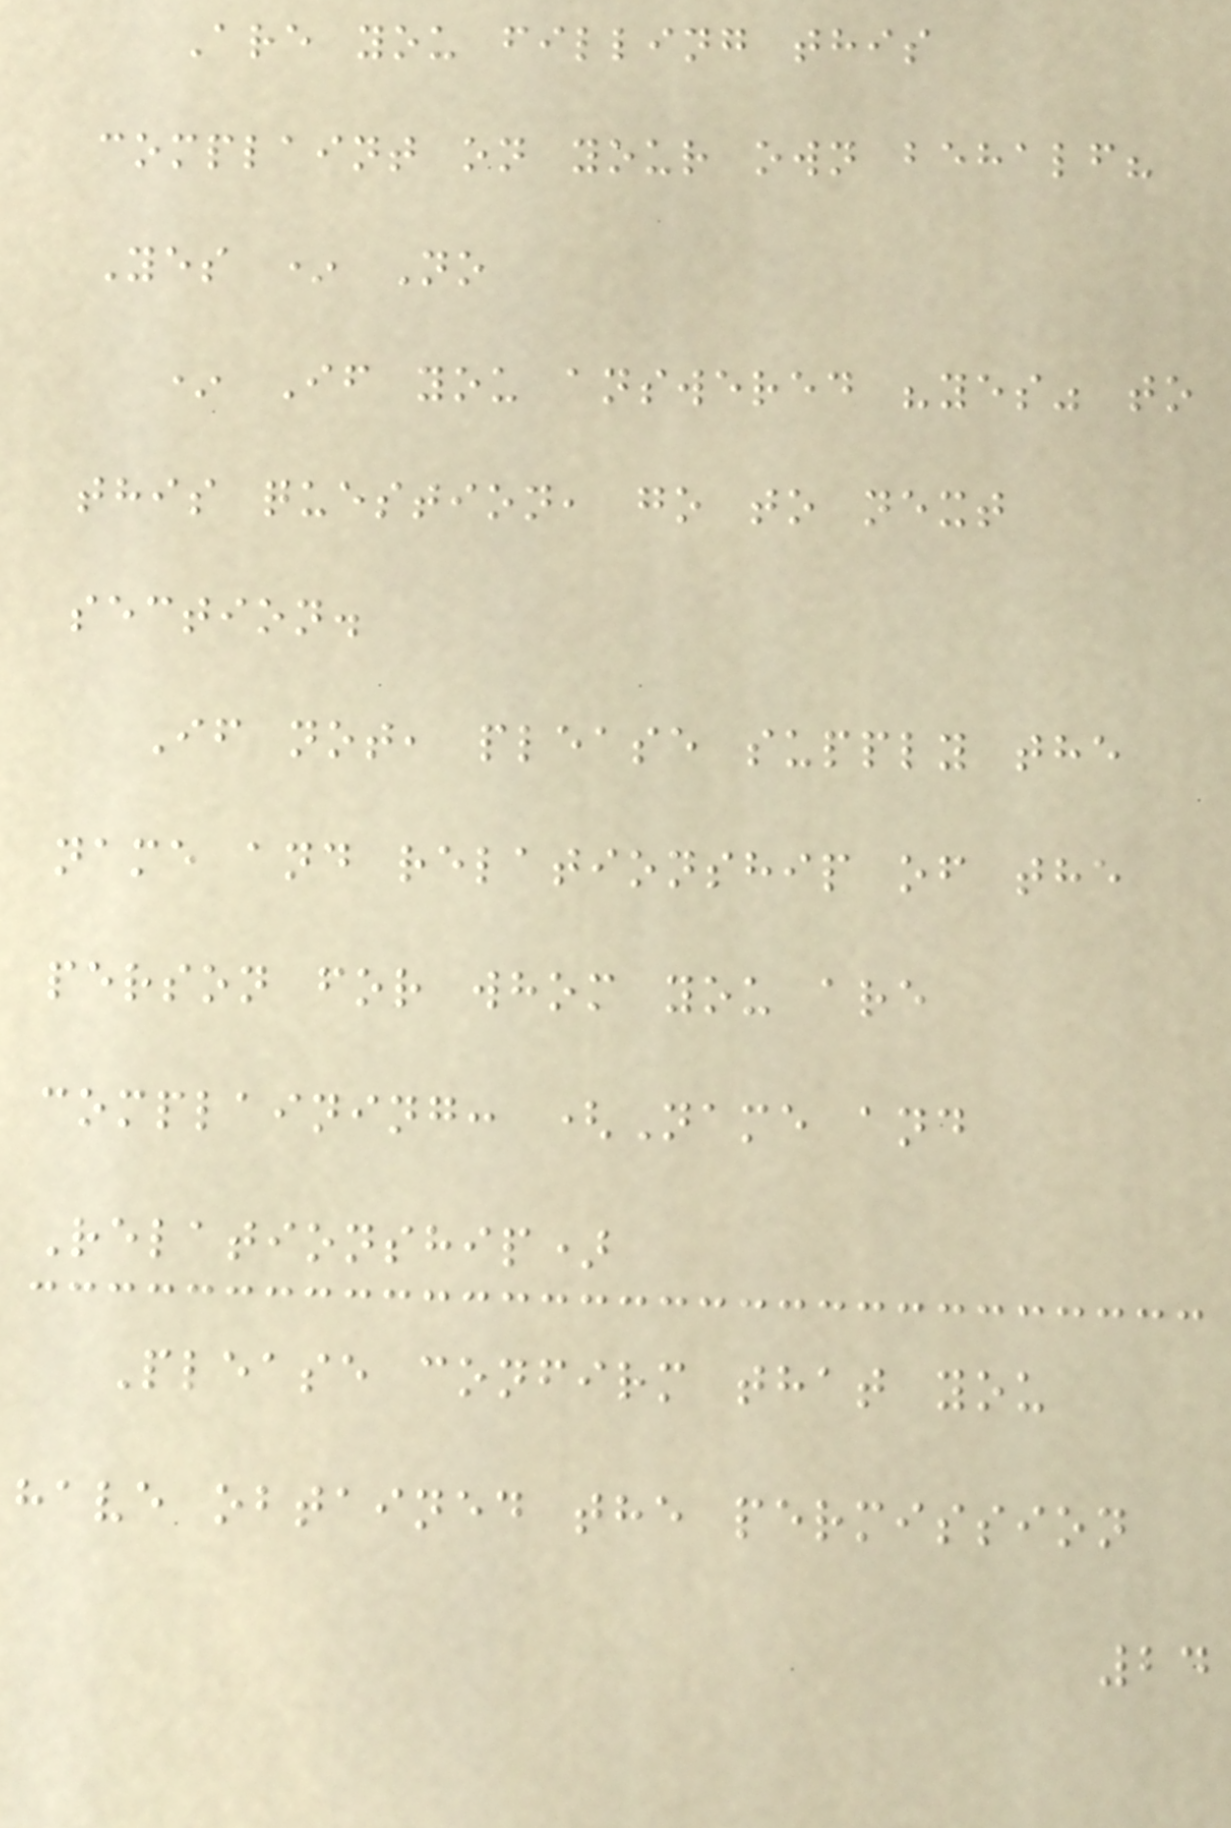Are you filling this
complaint on your own behalf?
Yes * No
* If you answered "yes" to
this question, go to next
section.
If not, please supply the
name and relationship of the
person for whom you are
complaining: (Name and
Relationship)
Please confirm that you
have obtained the permission
24
